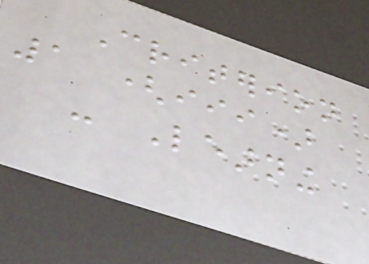Criterion
1 (iii)
- Learning
